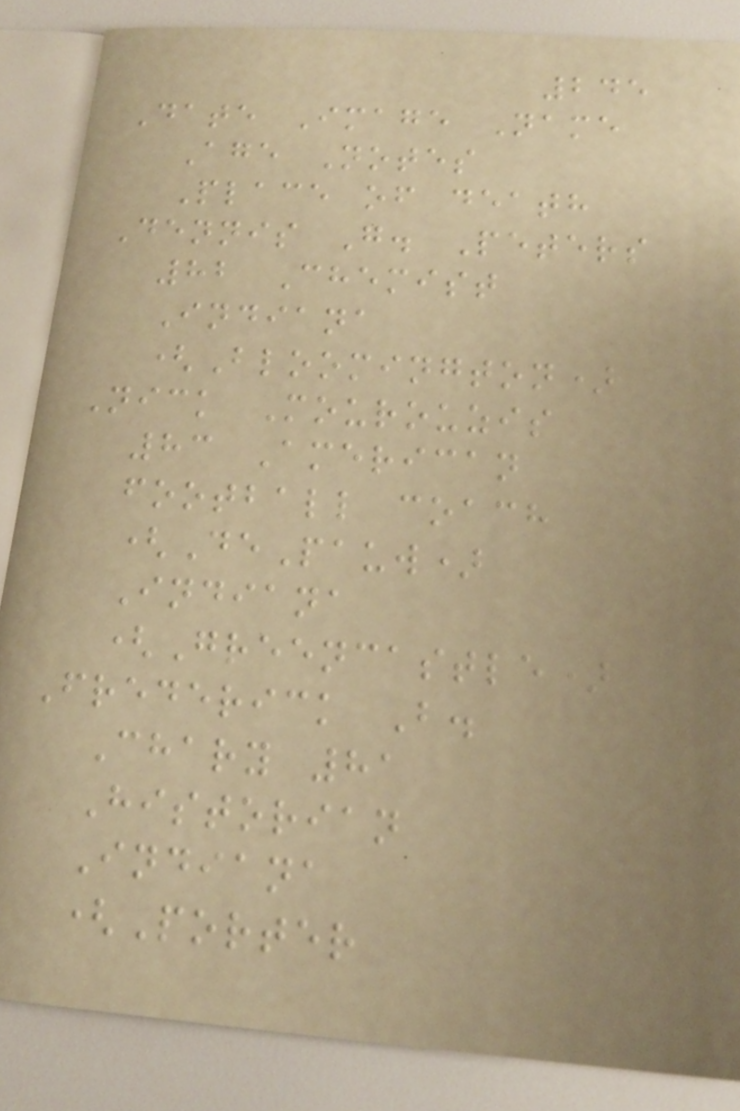245
Date Image Name
Age Notes
Place of death
Dennis G. Peters
82 Chemist
Indiana
(Bloomington)
Nick Mourouzis
83 American
football coach
(DePauw)
Indiana
(Greencastle)
Frederick B.
Chary 81
Historian
Indiana
(Porter
